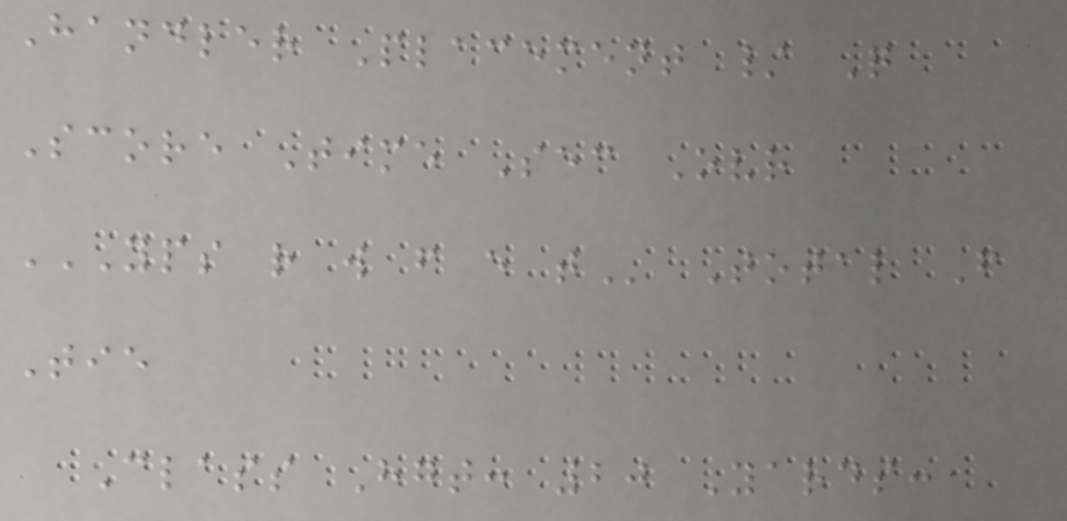Handler Placement / Q
Score Time Sec Ovr
YPS R W F E T Total F
Tie
Class Hgt: 20 Yards:
